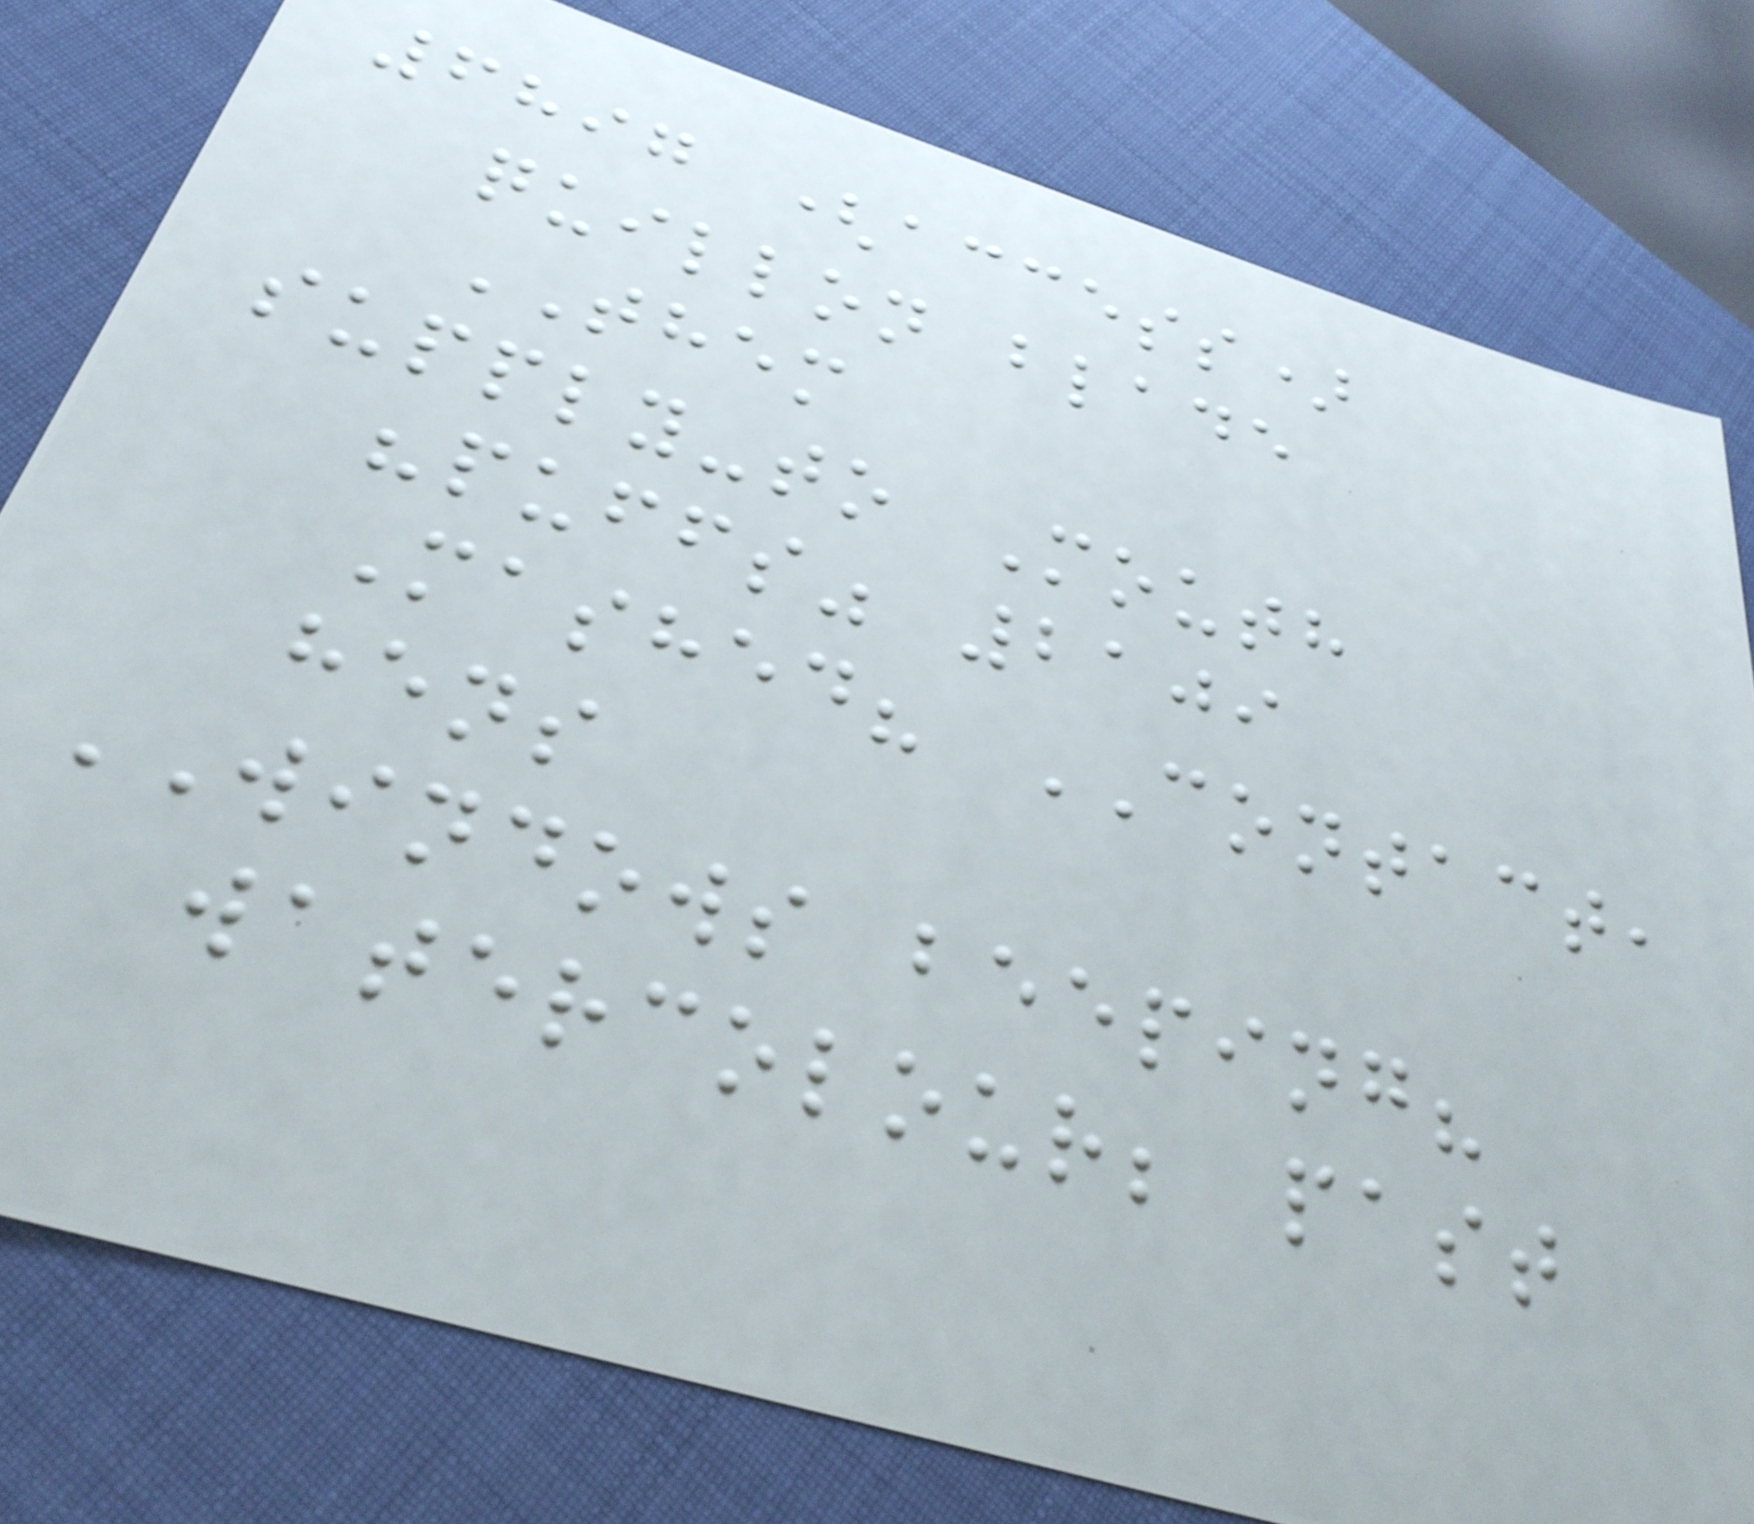6897 (access)
quillon blade
THEM
supply-to Mouth
"puffs" 2109
Mashed? CONTACT,
hens
WINDOWS beeping?
watercolour; past
